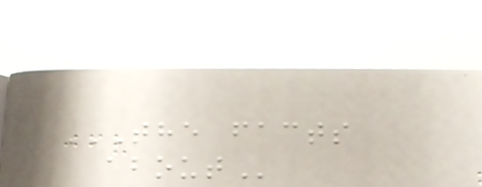THE FACTS
ABOUT
